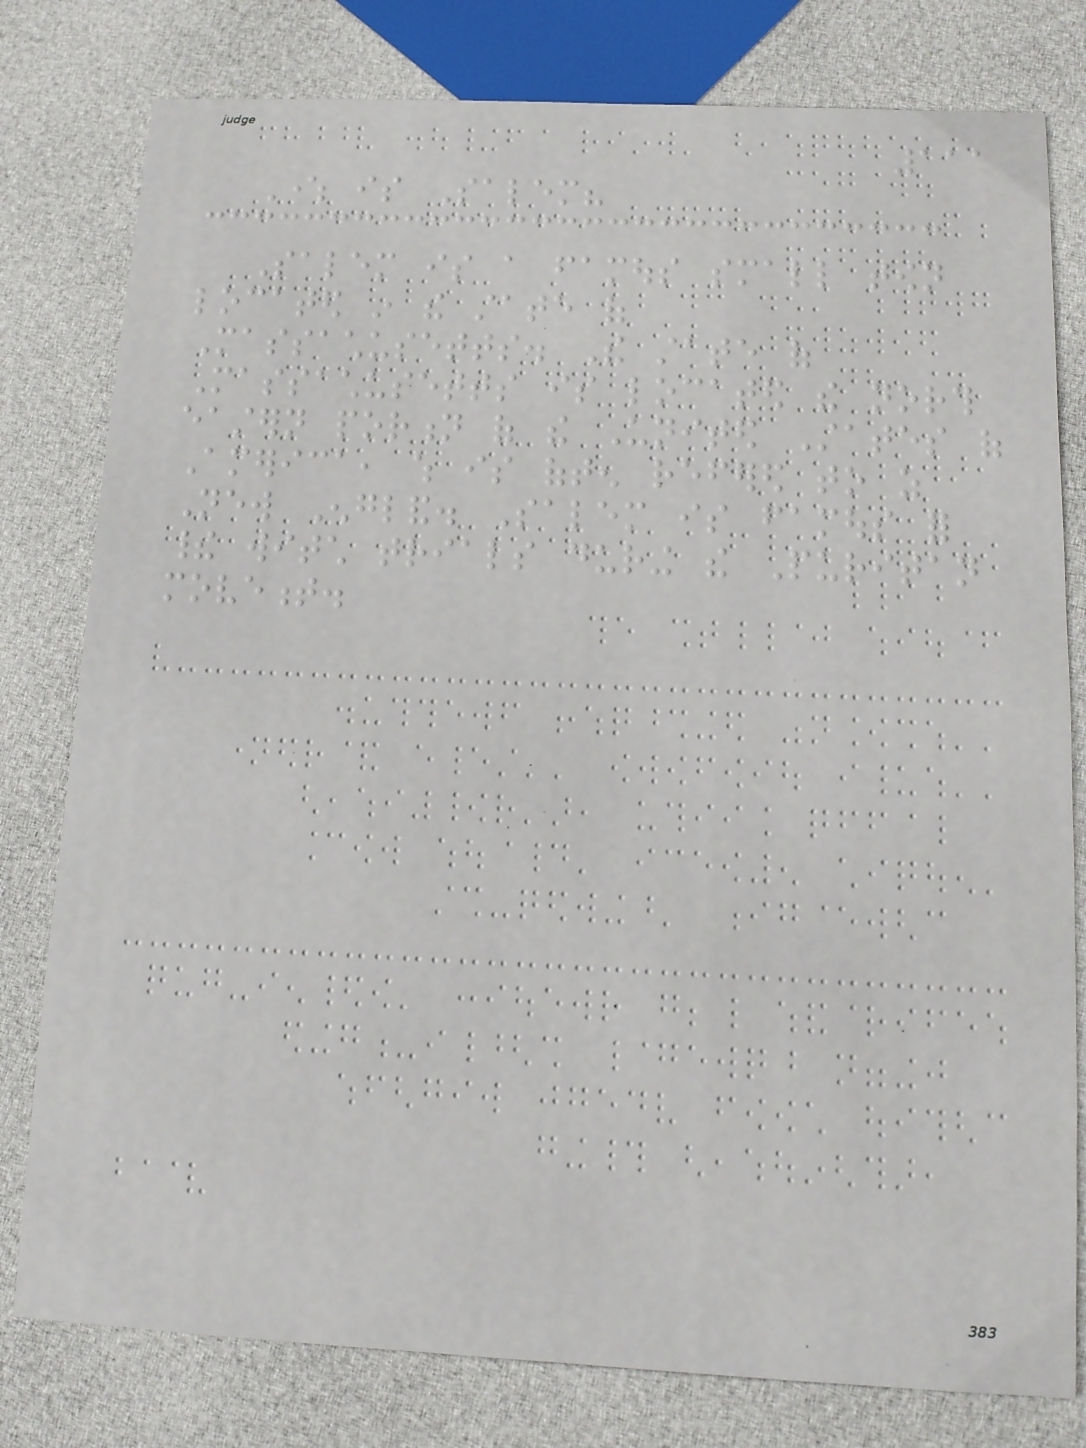111
Where is Salem?
Salem is a famous small town
located in the state of
Massachusetts. The state of
Massachusetts is located the north
eastern portion of the United States of
America, which is often refered to as
New England. Salem is famous for
their witch trials during the Puritan
movement.
